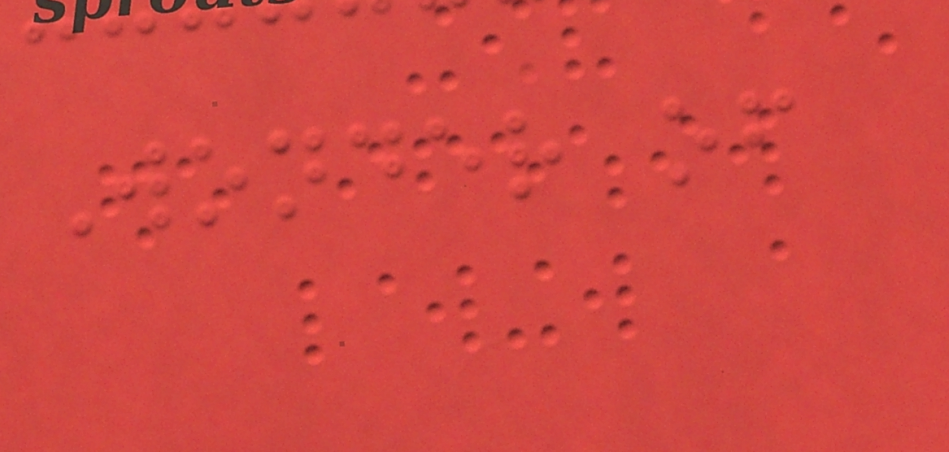Wonder of
